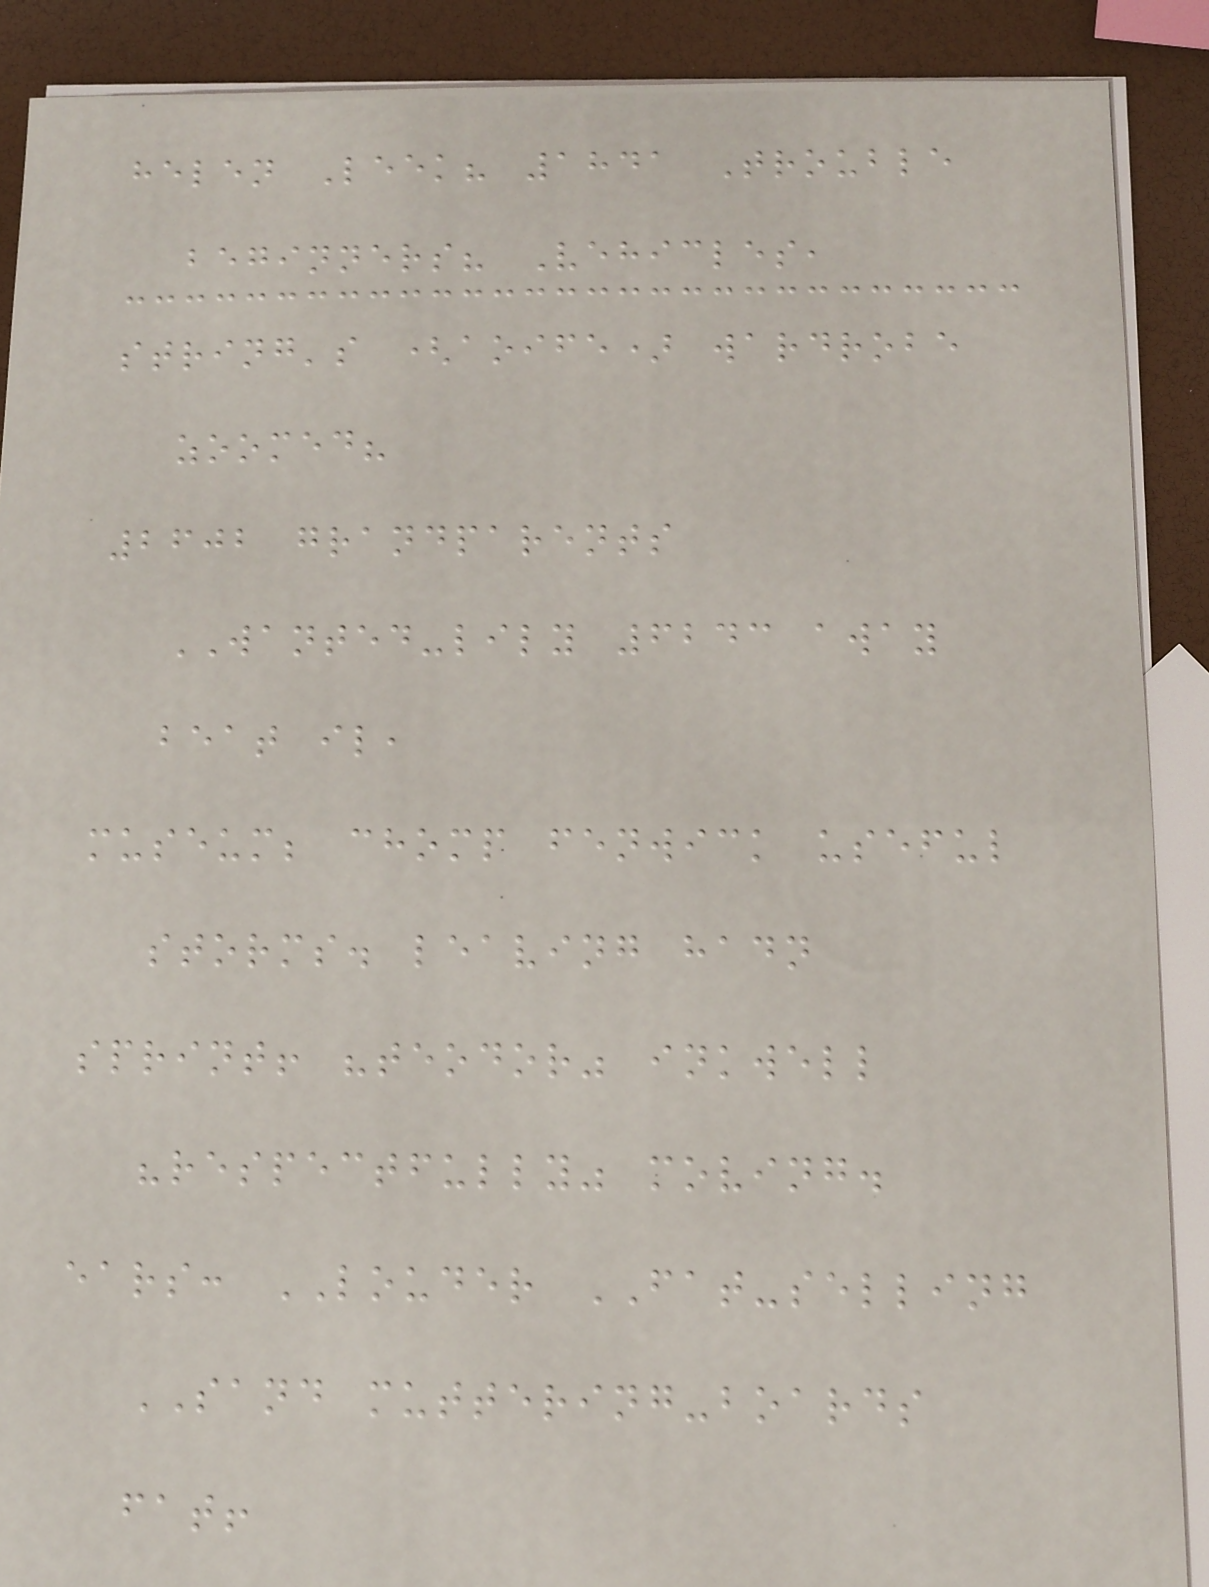helen Leek? 1841 Trouble
beginners? Vehicles,
string's (aoife) wardrobe
zoomed?
2602 grandparents
WANTED-lily 6243 away
beat il,
museum; chomp fenwick useful
storms. leaving hadn
sprint! "teodor" inkwell
"respectfully" moving.
ears: LOUDER FAT-selling
SAND muttering-boards
fat!
